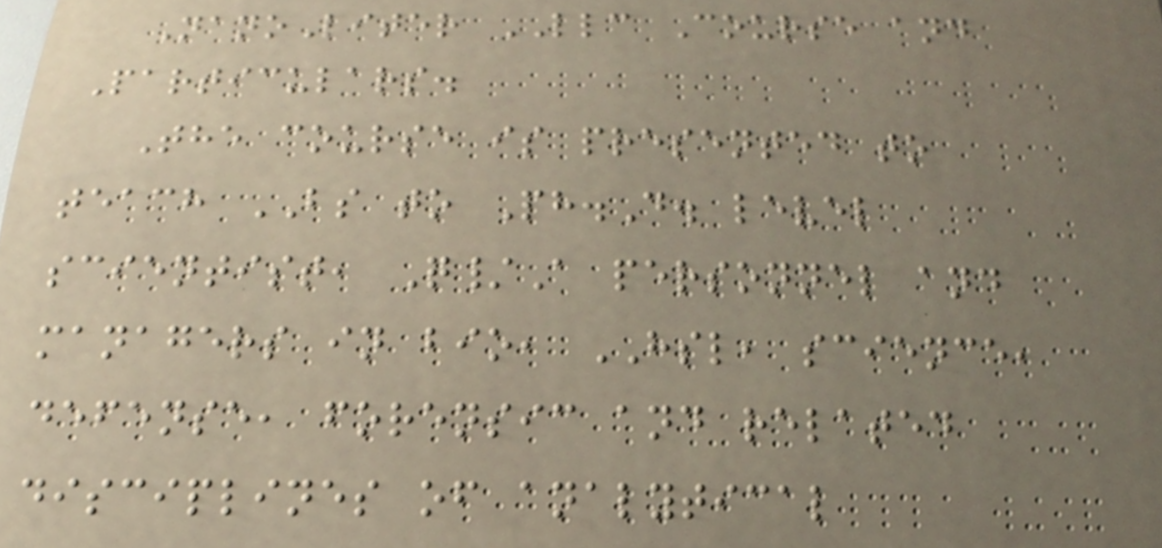NanoLiter LLC Course and
Particulars.
The course is presented to
teach BS to Ph.D. level
scientist, Q/A personnel and
managers in bio, HSL, science,
defense, forensic and related
disciplines of analytical
